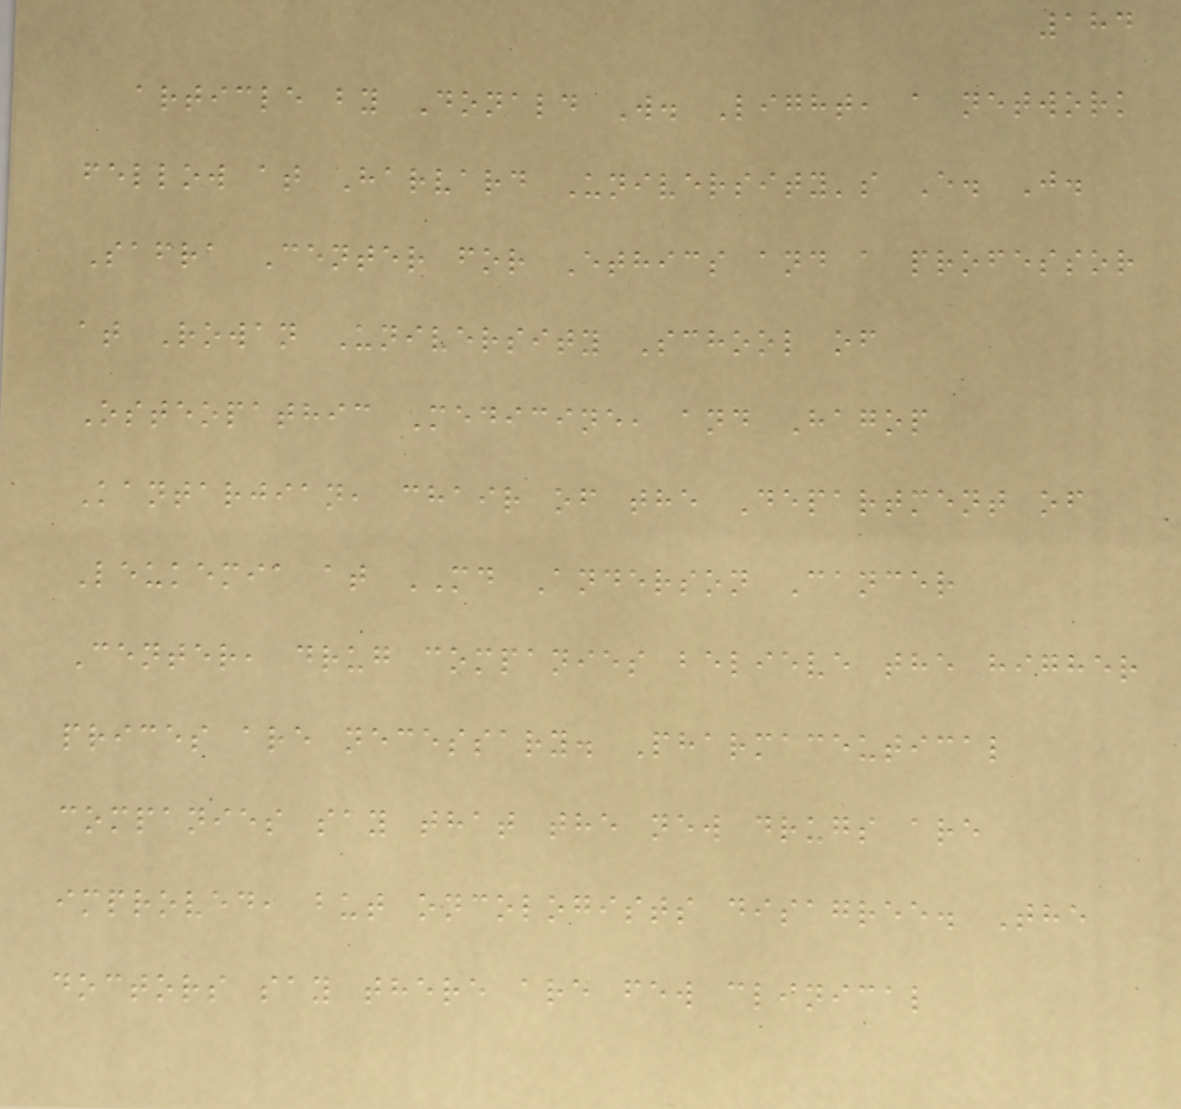184
article by Donald W. Light, a network
fellow at Harvard University's E. J.
Safra Center for Ethics and a professor
at Rowan University School of
Osteopathic Medicine, and Hagop
Kantarjian, chair of the Department of
Leukemia at MD Anderson Cancer
Center, drug companies believe the higher
prices are necessary. Pharmaceutical
companies say that the new drugs are
improved, but oncologists disagree. The
doctors say there are few clinical
